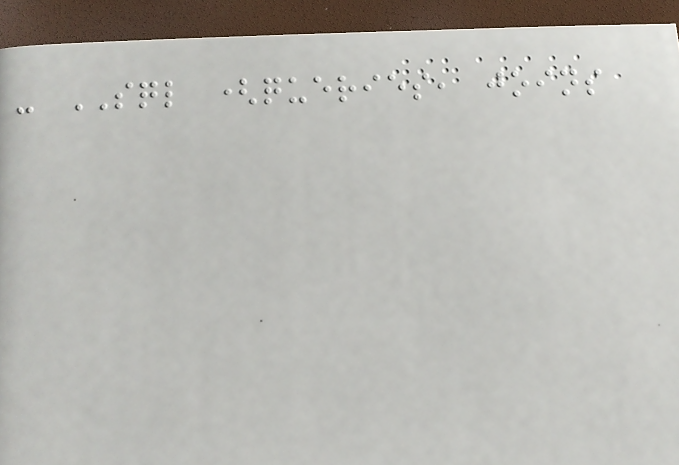- SQL (queries, joins
